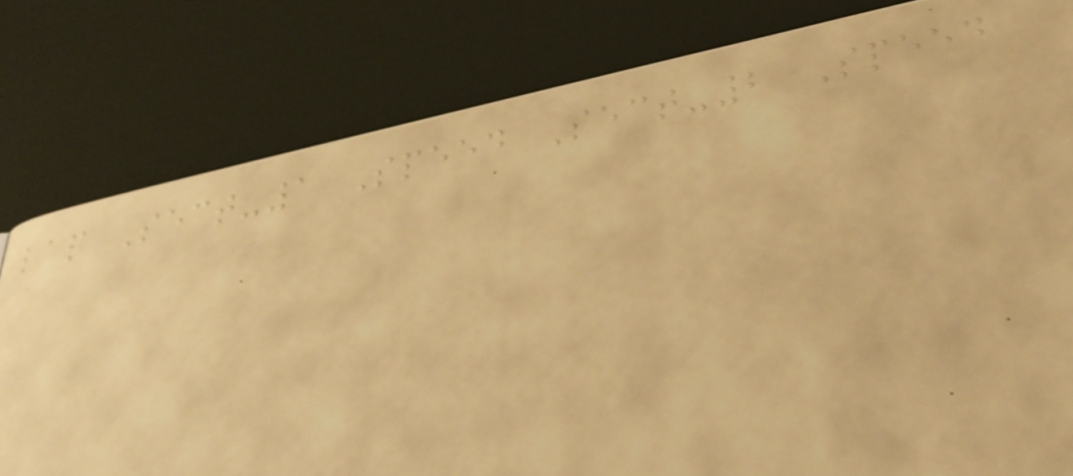lap Sect-1 Speed Sect-2 Speed
